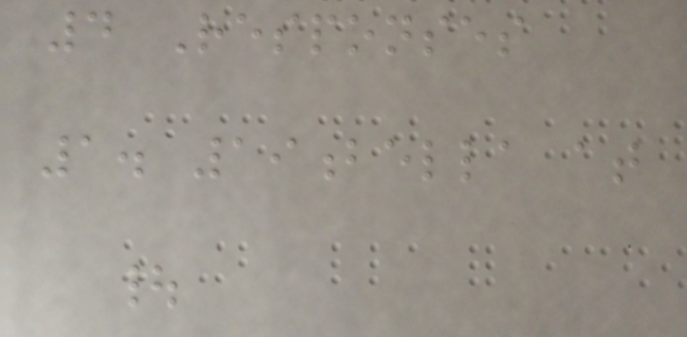4 Responses
1. 19bella at
|
